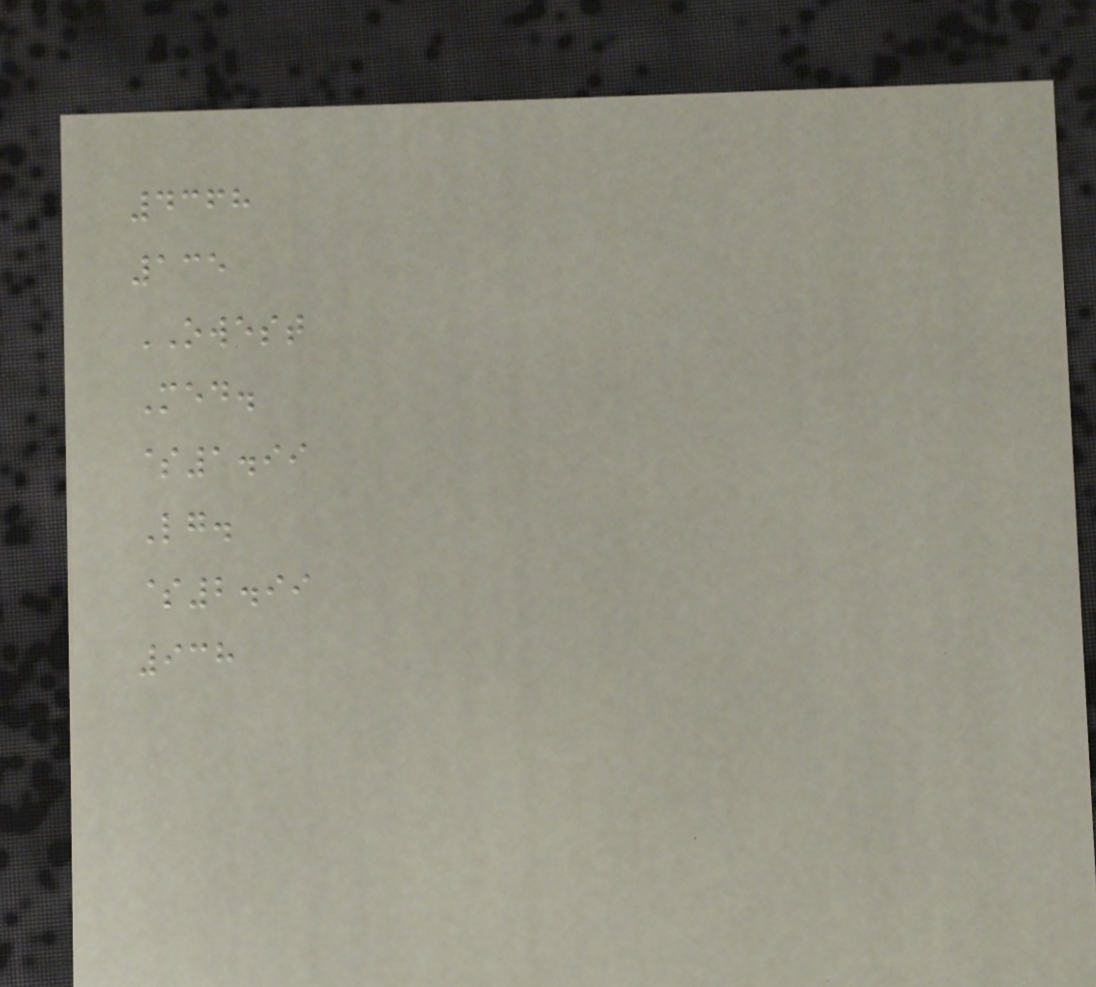4368
135
OWEST
Med.
$1.99
Lg.
$2.99
938
